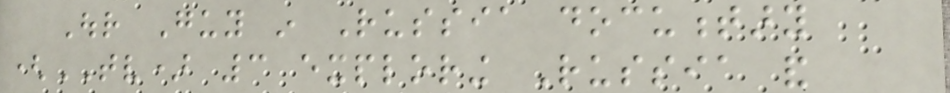Our Guy in Russia documentary
(TV) 3 exploring Russia and
